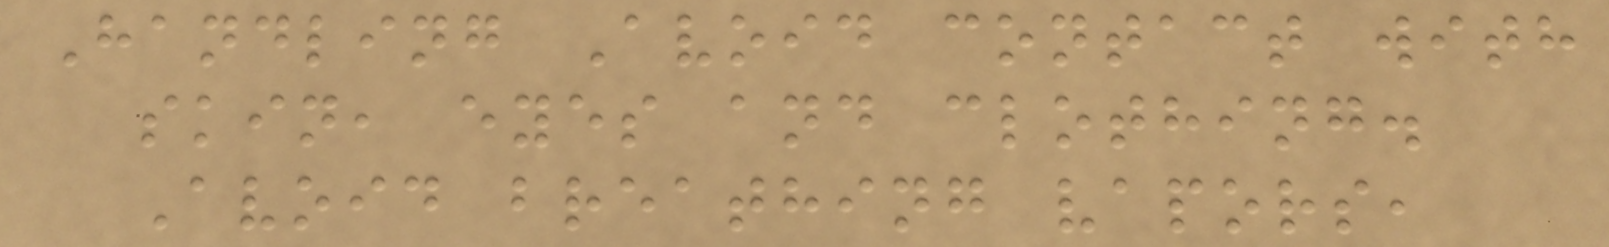Handling Avoid contact with
skin, eyes and clothing.
Avoid breathing vapors,
